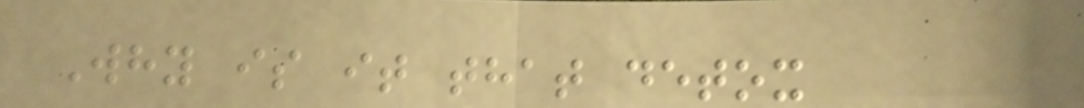Why is it that detox
